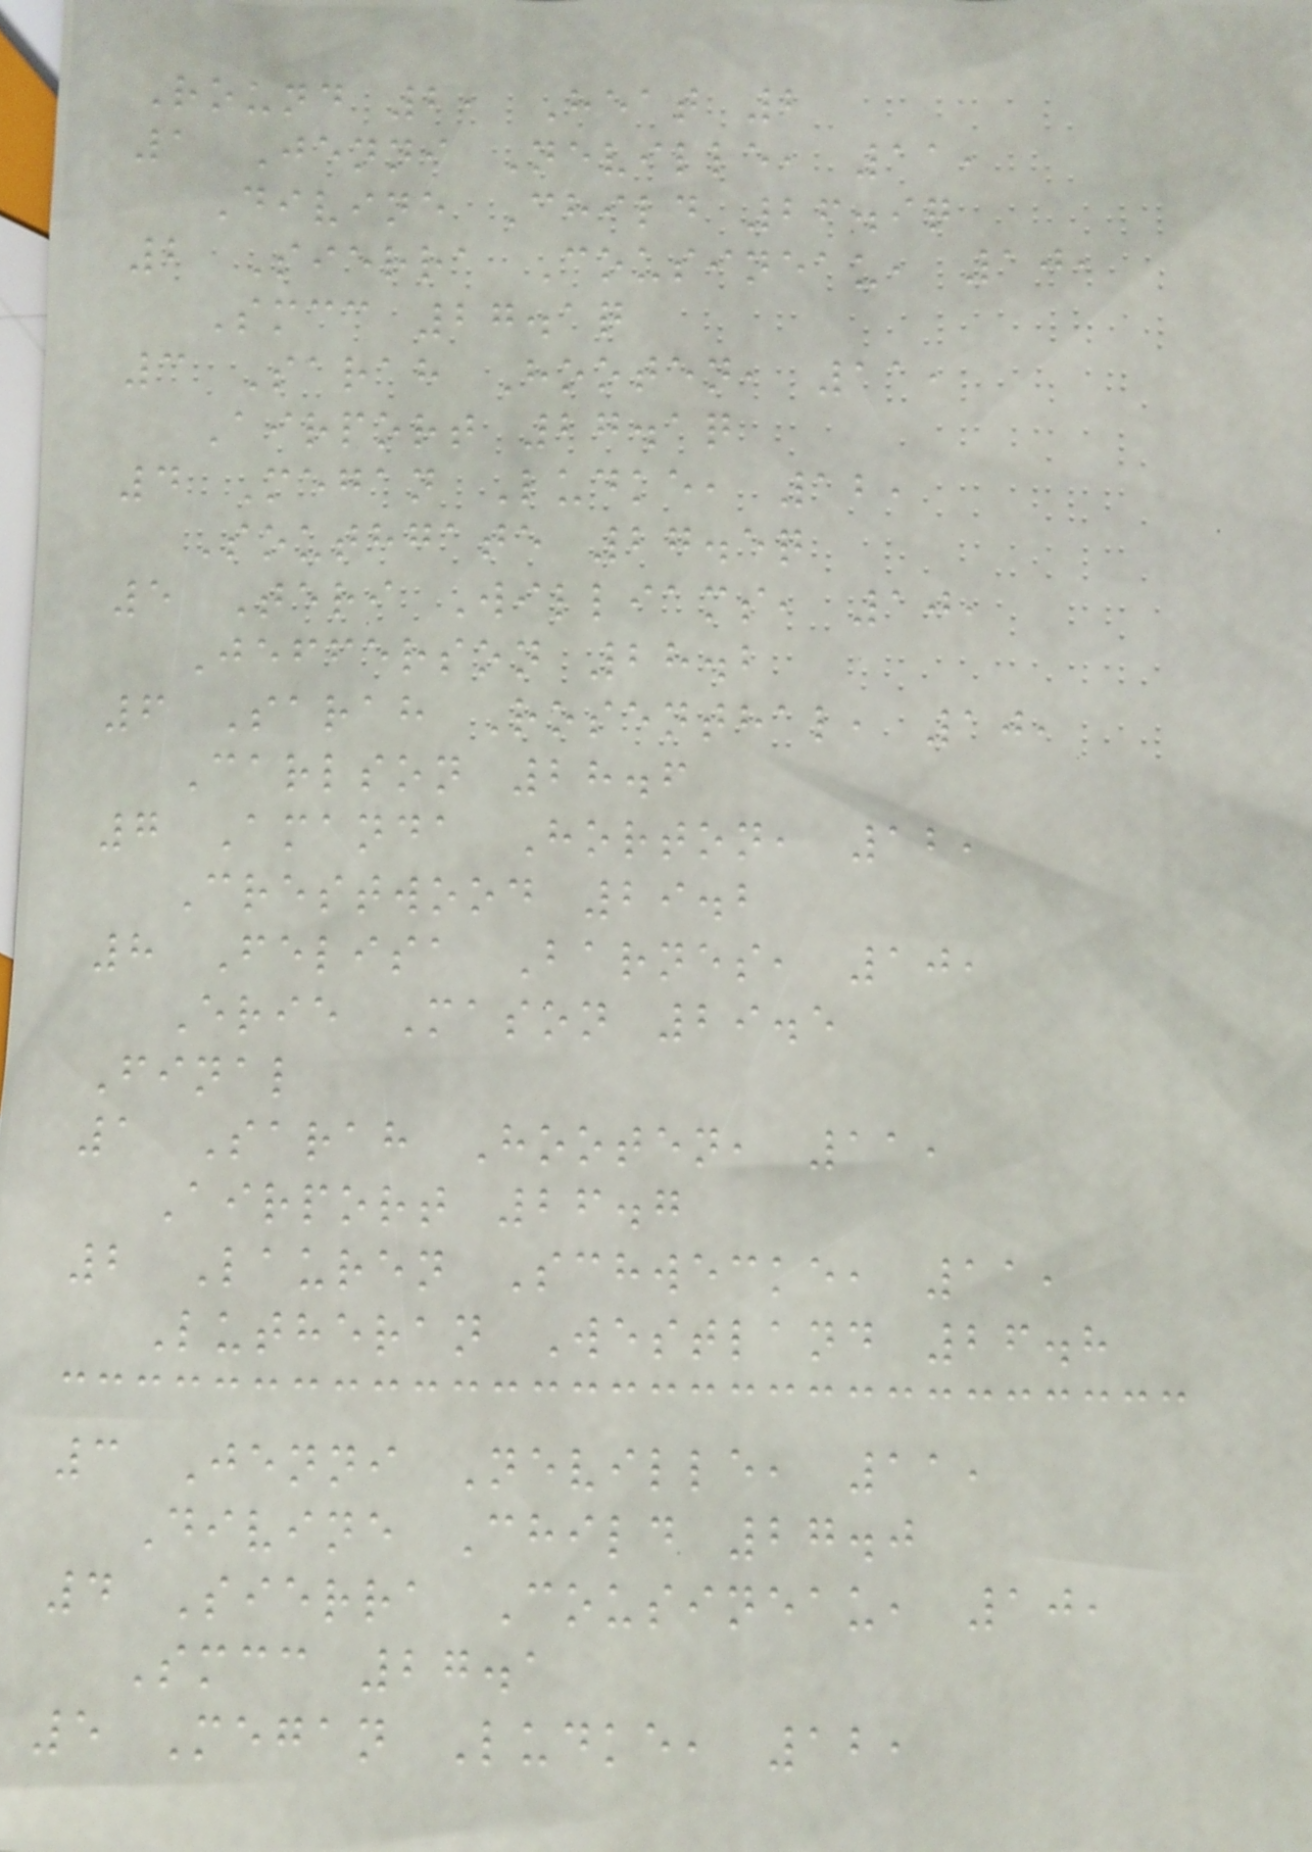Round 2, Heat 2
1 Jenni Neville, 11,
Divine Child 26.9q
2 Sierra Cousineau, 10,
Smcc 27.1q
3 Sarah Hooten, 11,
Airport 27.1q
4 Megan Ludke, 12,
Southgate 27.5q
5 Teri Williams, 10,
Jefferson 28.2
6 Sarah Rosenthal, 10,
Carlson 28.6
7 Amanda Horton, 12,
Crestwood 29.2
8 Felisa Barnes, 10,
Erie Mason 29.5
Final
1 Sarah Hooten, 11,
Airport 26.7
2 Lauren Schwecke, 11,
Lutheran Westland 26.8
3 Jenni Neville, 11,
Divine Child 27.0
4 Sierra Cousineau, 10,
Smcc 27.1
5 Megan Ludke, 12,
